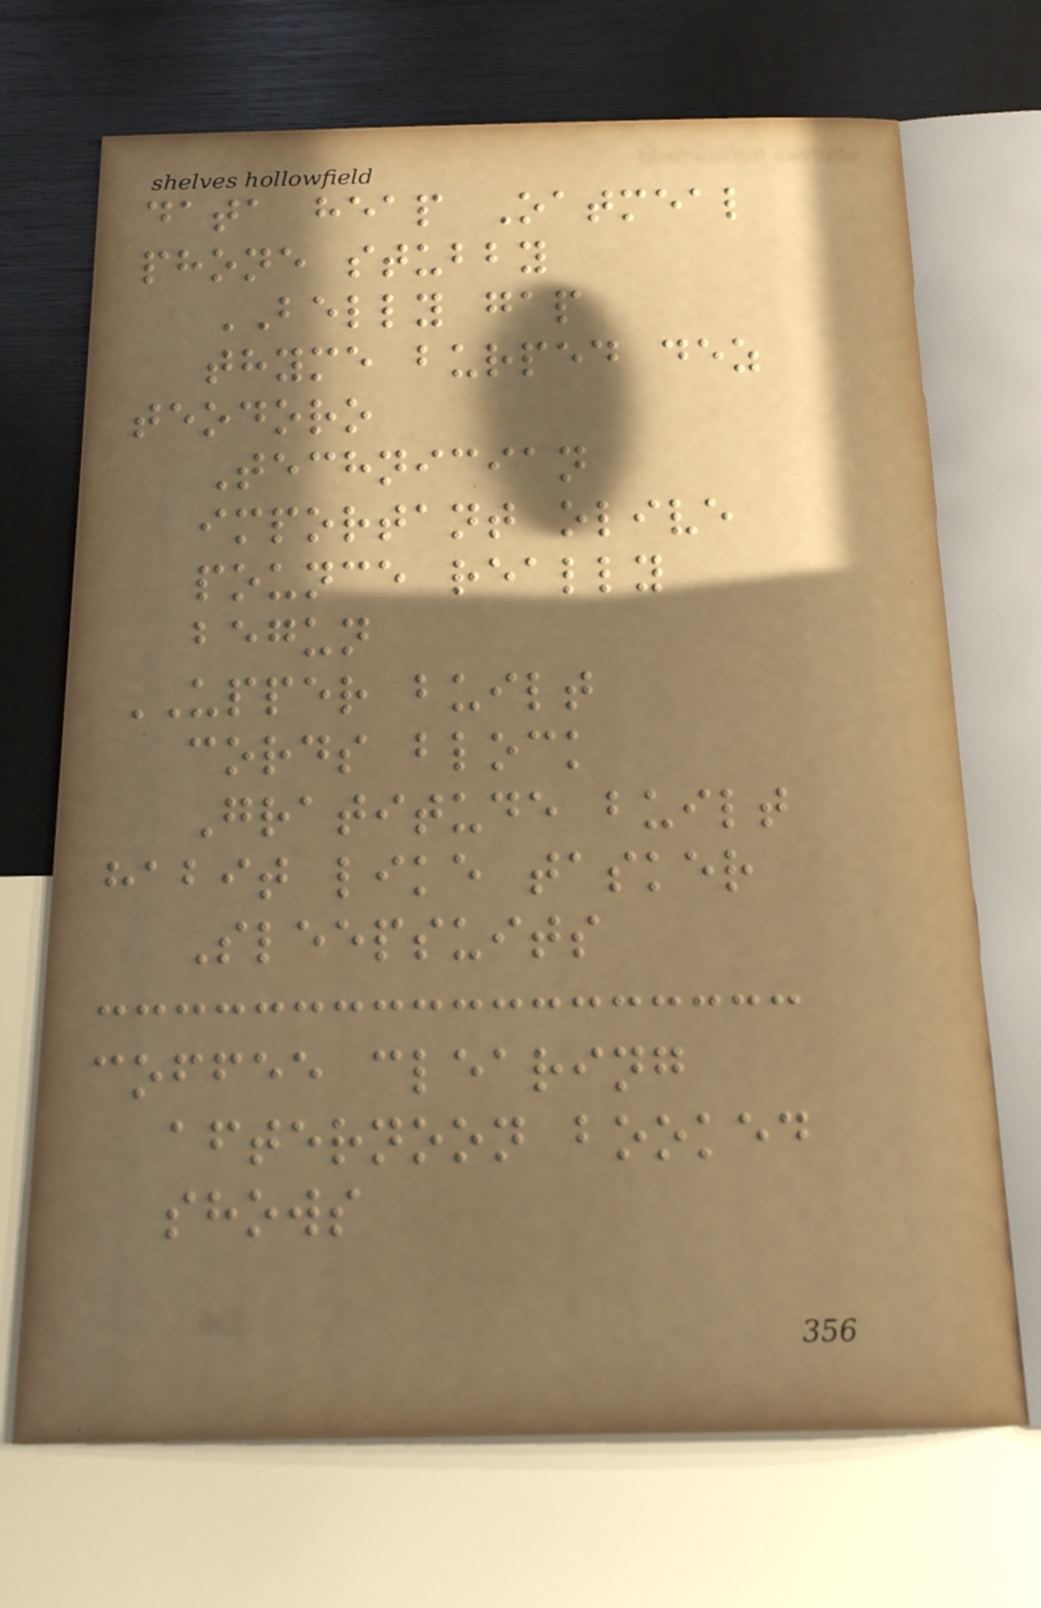data heap Oatmeal
phone stubby
BELLY gap
thyme burped dez
teodoro
Technician
important olive
pounce really
begun
UPPER built
cords block
Gratitude built
habit like tasker
Sleepsuits
coffee clearing
afternoon booked
shows
